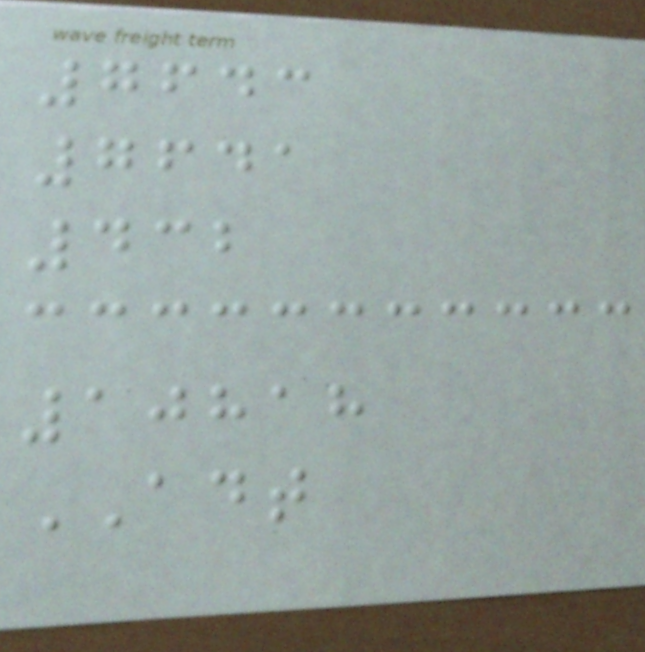7643
7641
432
10818
ADT
